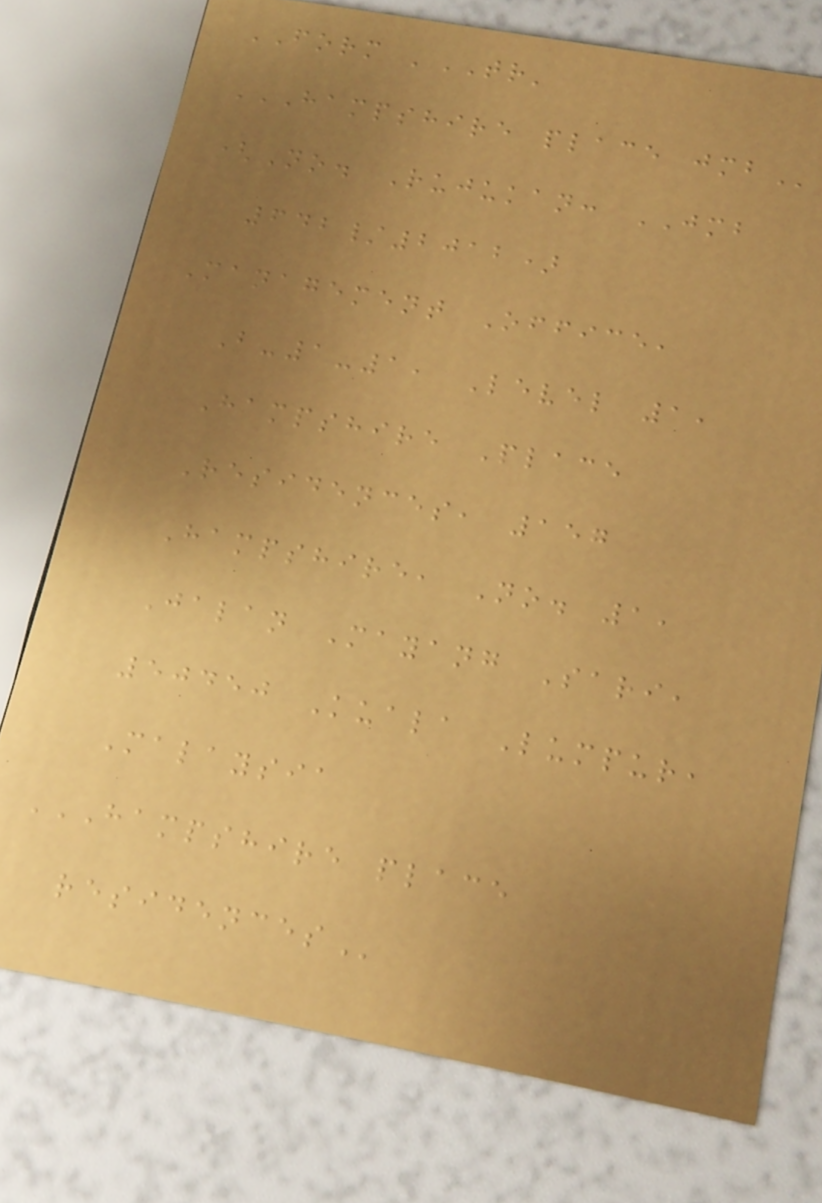FORM 'TR'
HAMPSHIRE PLACE JMB
(No. Rujukan: JMB
642/2012)
Management Office,
B-1-1, Level 1,
Hampshire Place
Residences, 157
Hampshire, No. 1,
Jalan Mayang Sari,
50450 Kuala Lumpur,
Malaysia
HAMPSHIRE PLACE
RESIDENCES
